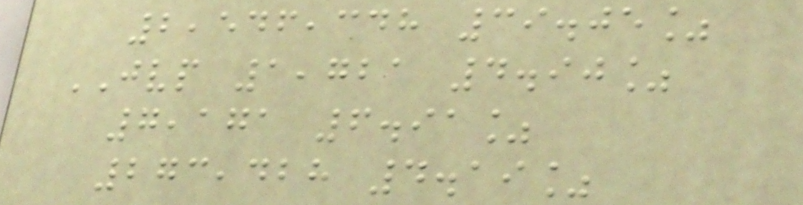2,546,348 39.05%
JVP 1,721 4.90%
7,171 6.91%
273,428 4.19%
